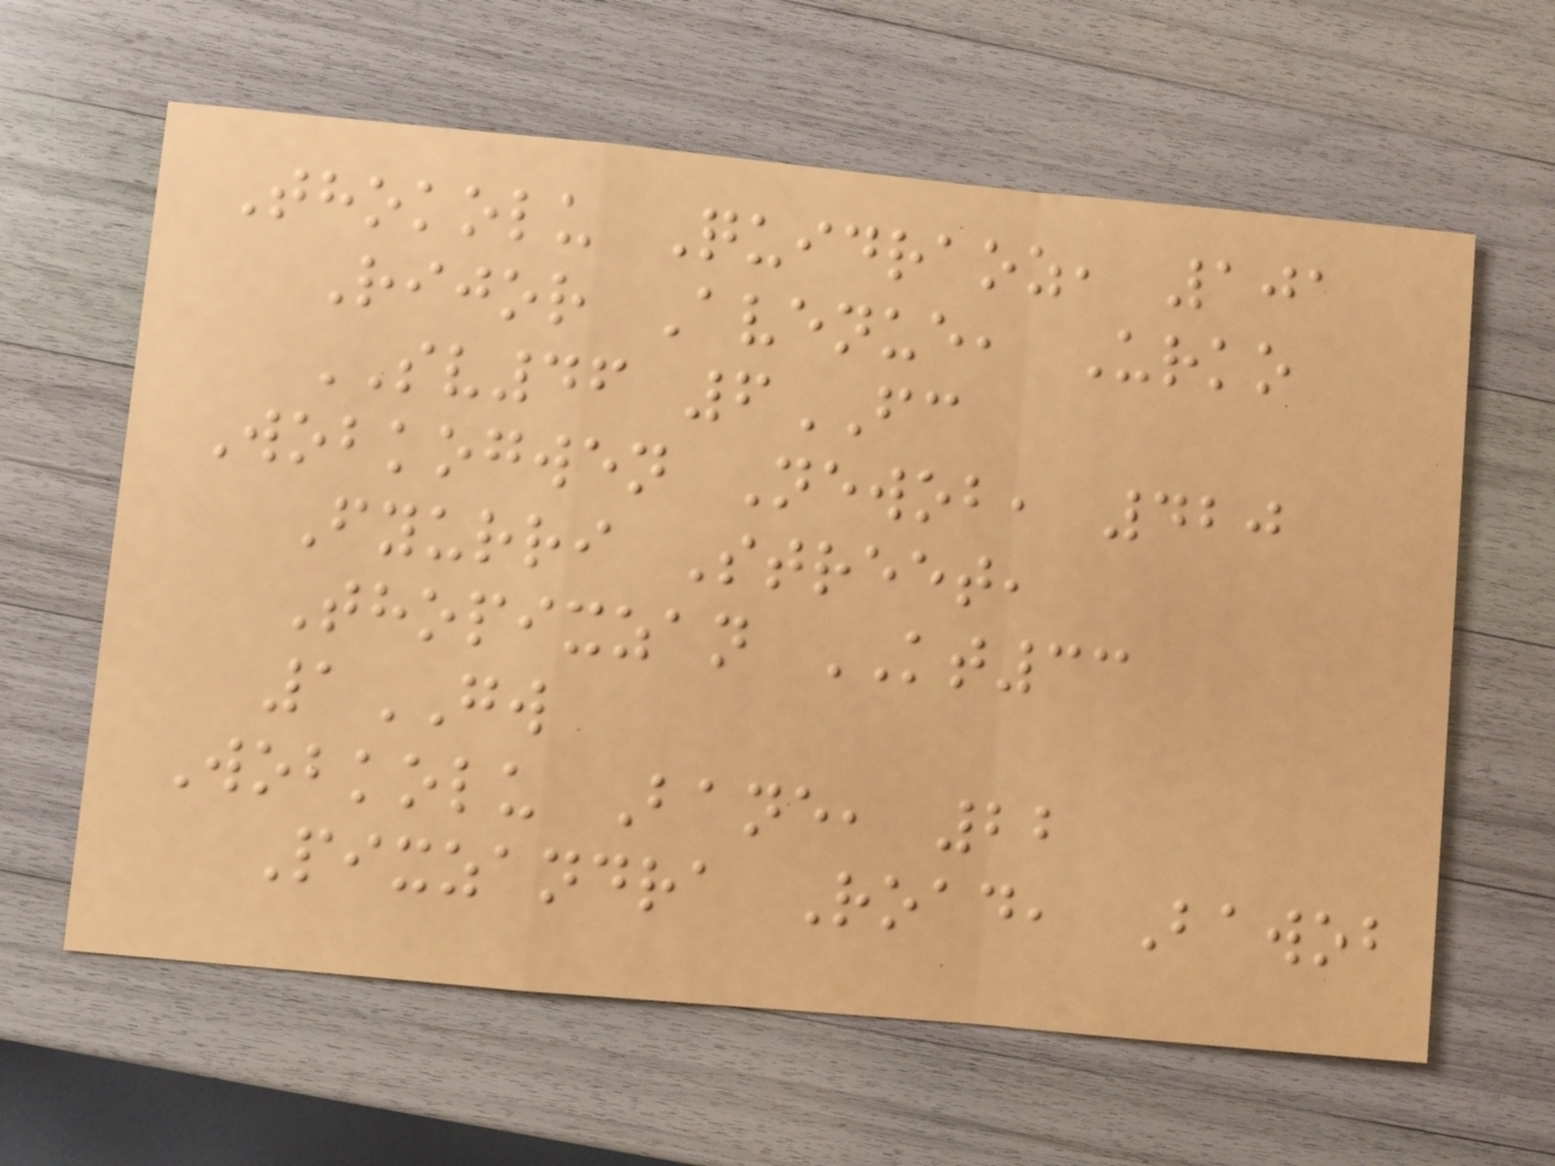Thokolu Quidraoz, 101
Rijor Avenue, Urko
SV46 6FC
Wobkogwen Newob, 420
Fyurri Street,
Thopixzan KT33
1GW
Wobkolu Bane, 22
Pixzandra Road, Bawob
